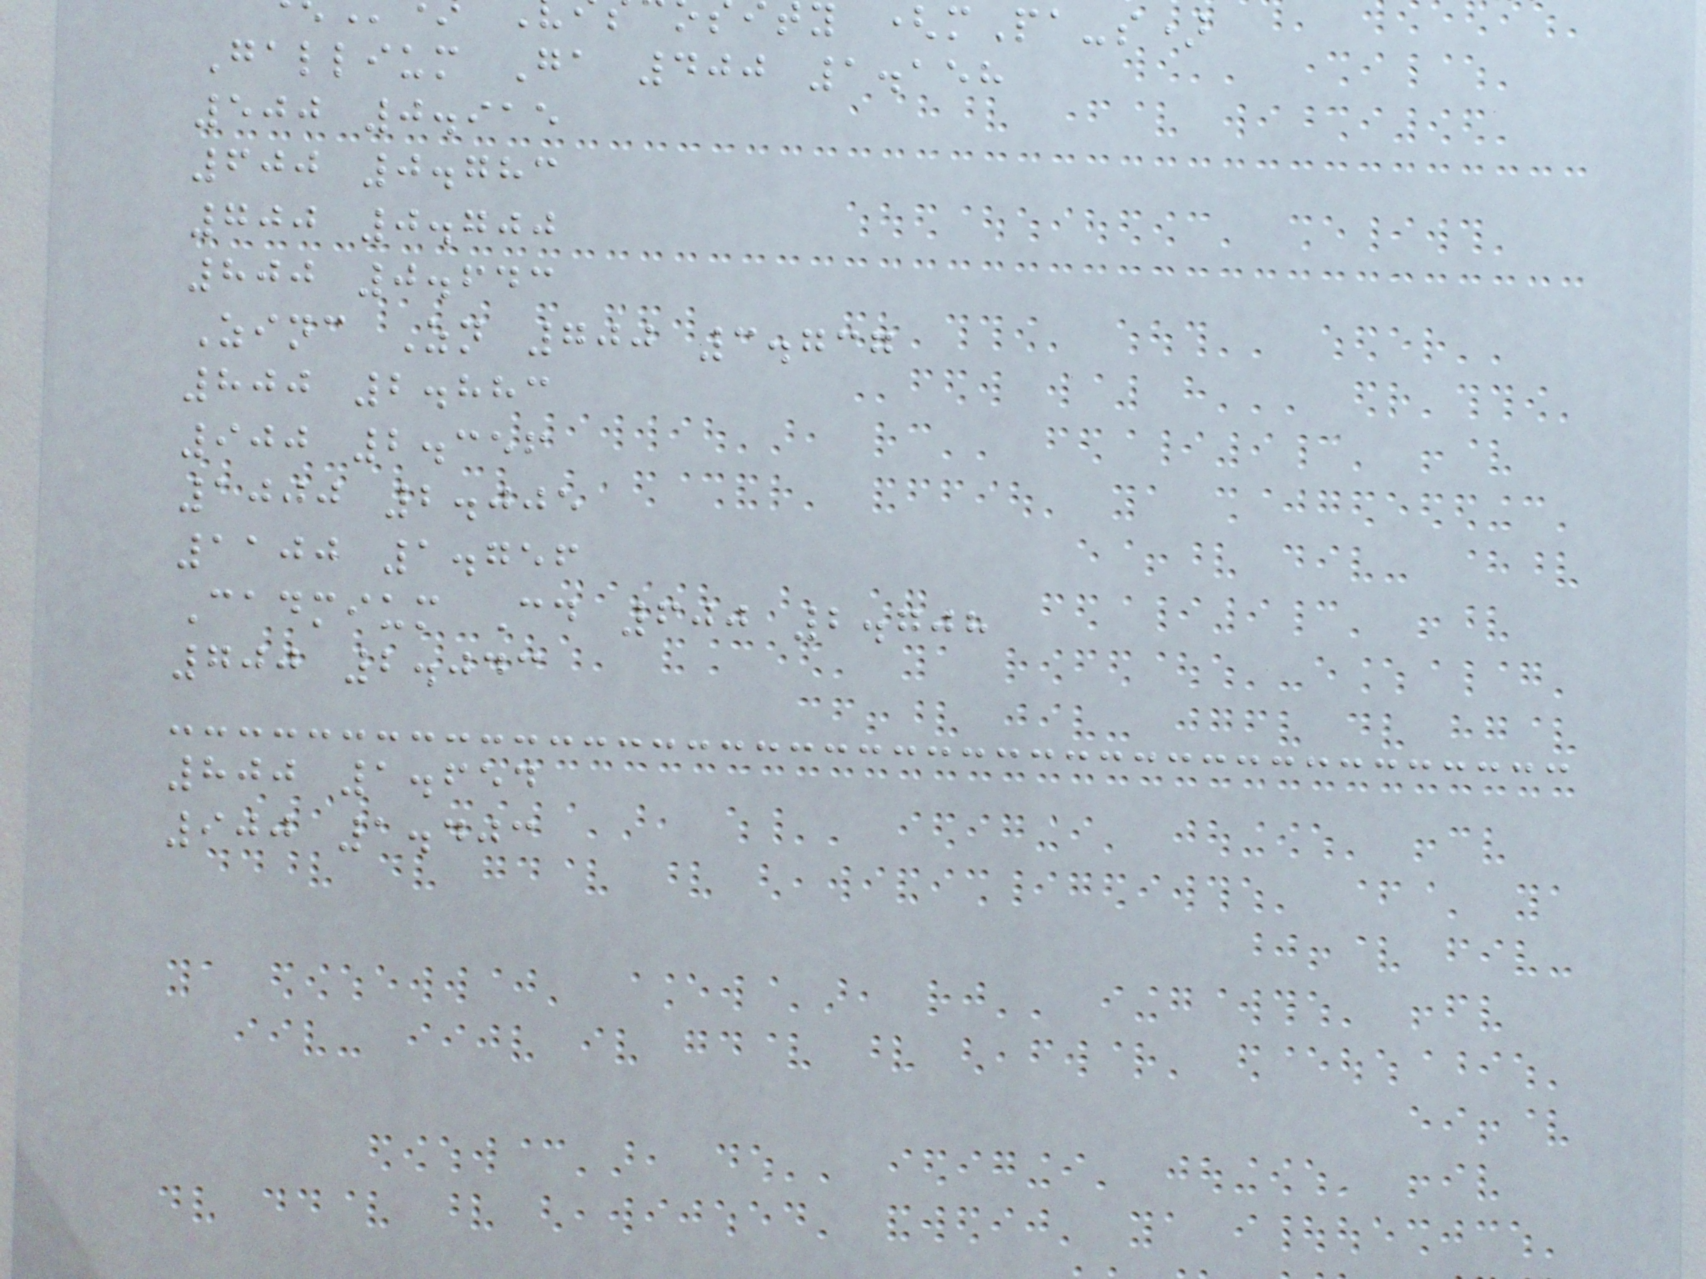y (mPa-s)
Gallium Ga 400 1.158
500 0.915
600 0.783
700 0.700
800 0.643
Zinc Zn 700 3.737
800 2.883
900 2.356
1000 2.005
1100 1.756
Cadmium Cd 600 2.708
700 2.043
800 1.654
900 1.403
